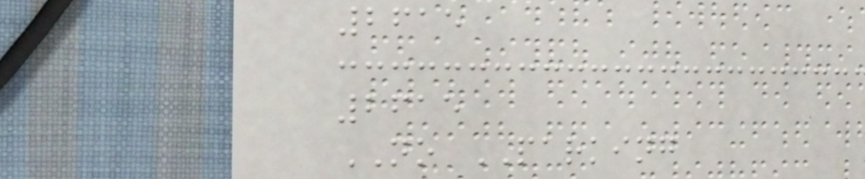2615
2615
NO PARKING
